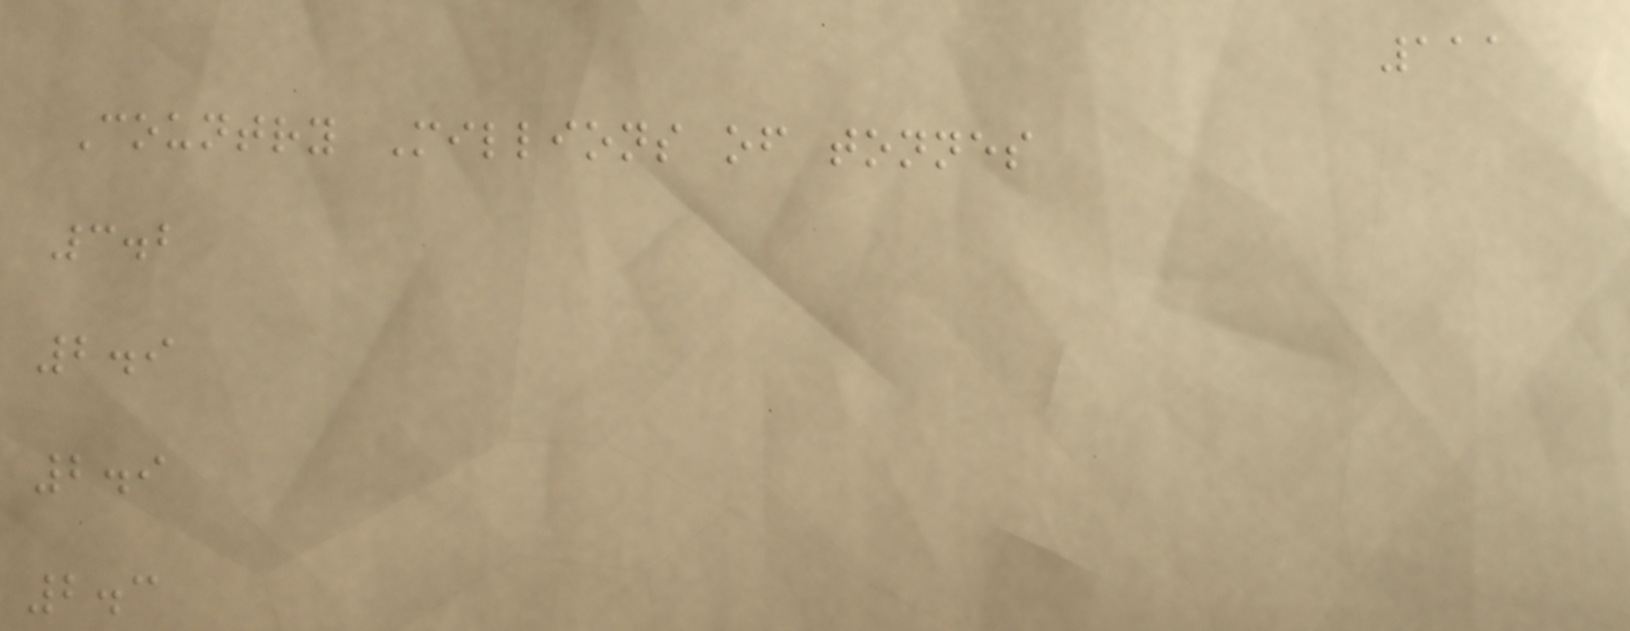111
Country Millions of tonnes
3.2
2.9
2.9
2.3
